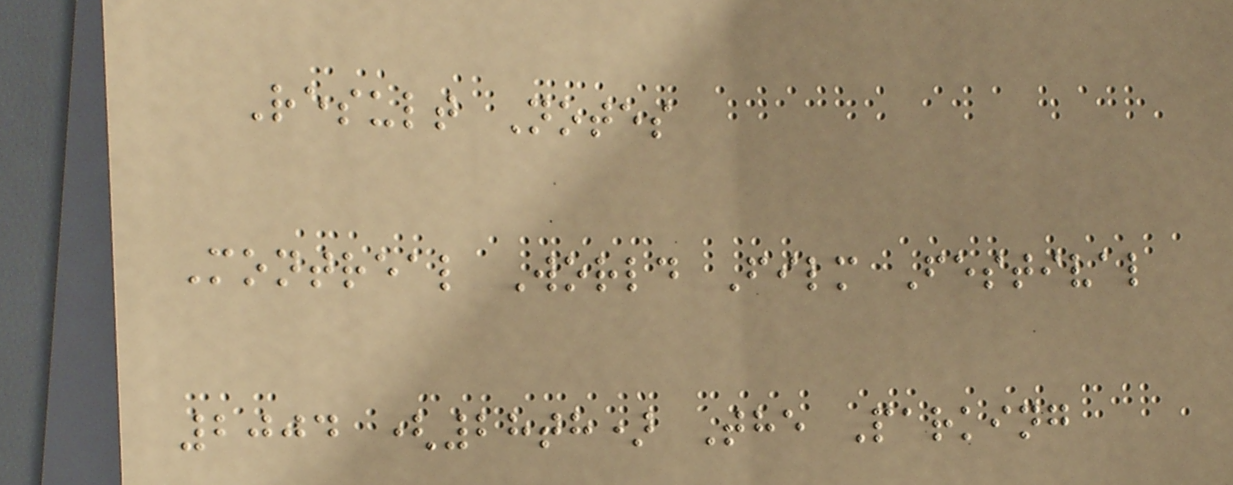Result Notes
Montreal World Film Festival
2004 (28th) The Parking
